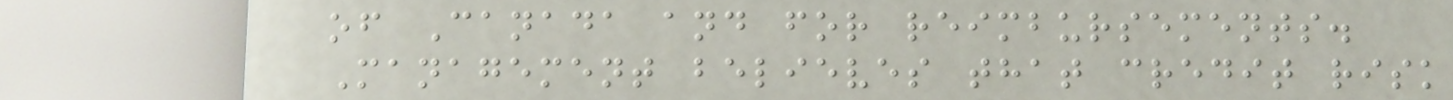of Canada and for reimbursements.
Management believes that credit risk
